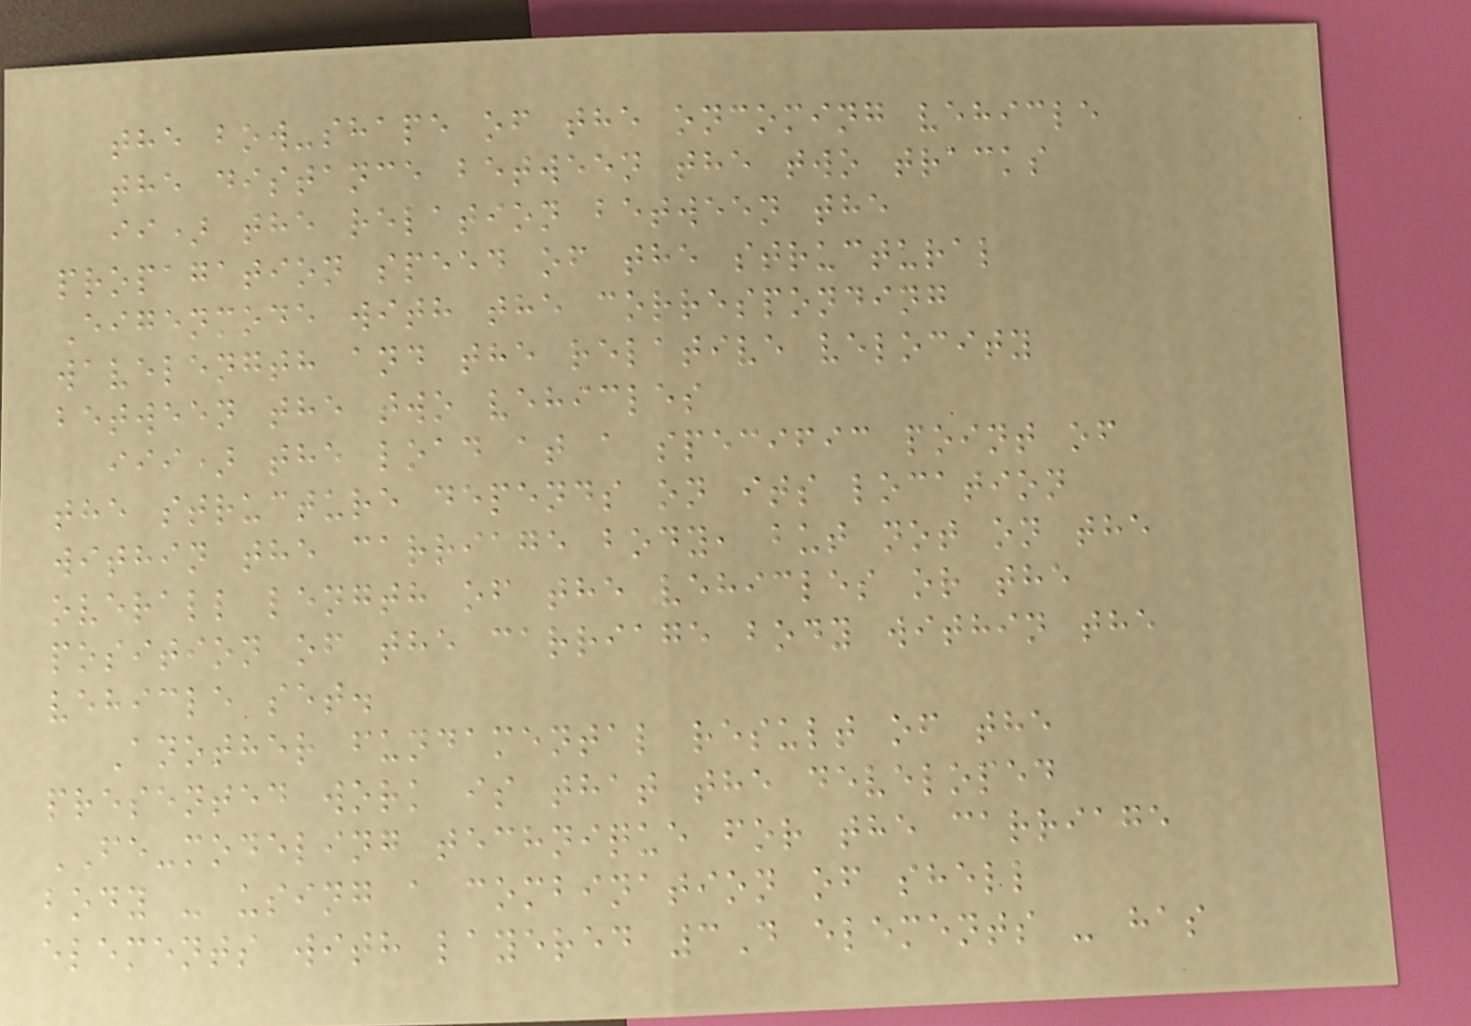the bow-shape of the oncoming vehicle
the distance between the two tracks
ii) the relation between the
propagation speed of the structural
Eigenmode with the corresponding
wavelength and the relative velocity
between the two vehicles
iii) the load at a specific point of
the structure depends on its location
within the carriage body, but not on the
overall length of the vehicles or the
position of the carriage body within the
vehicle set.
Another fundamental result of the
presented work is that the developed
FE-modeling technique for the carriage
body - using a combination of shell
elements with layered 3D elements - has
